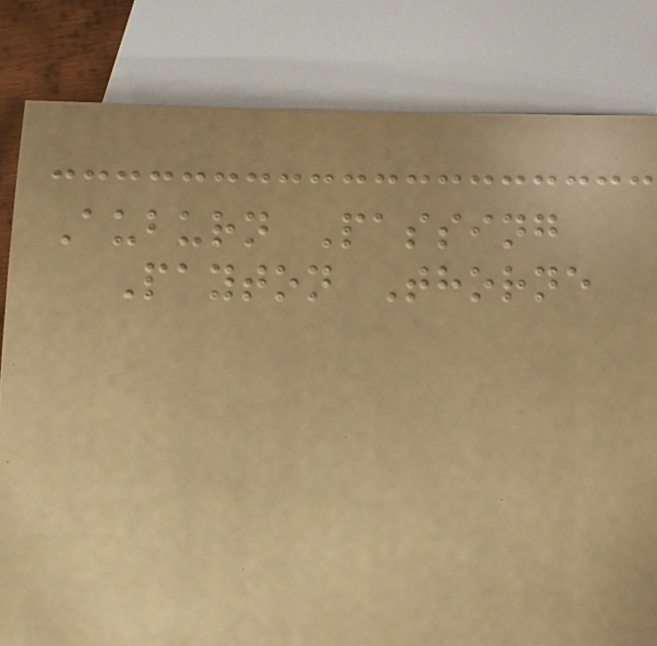Auburn Passing
Payton Thorne
